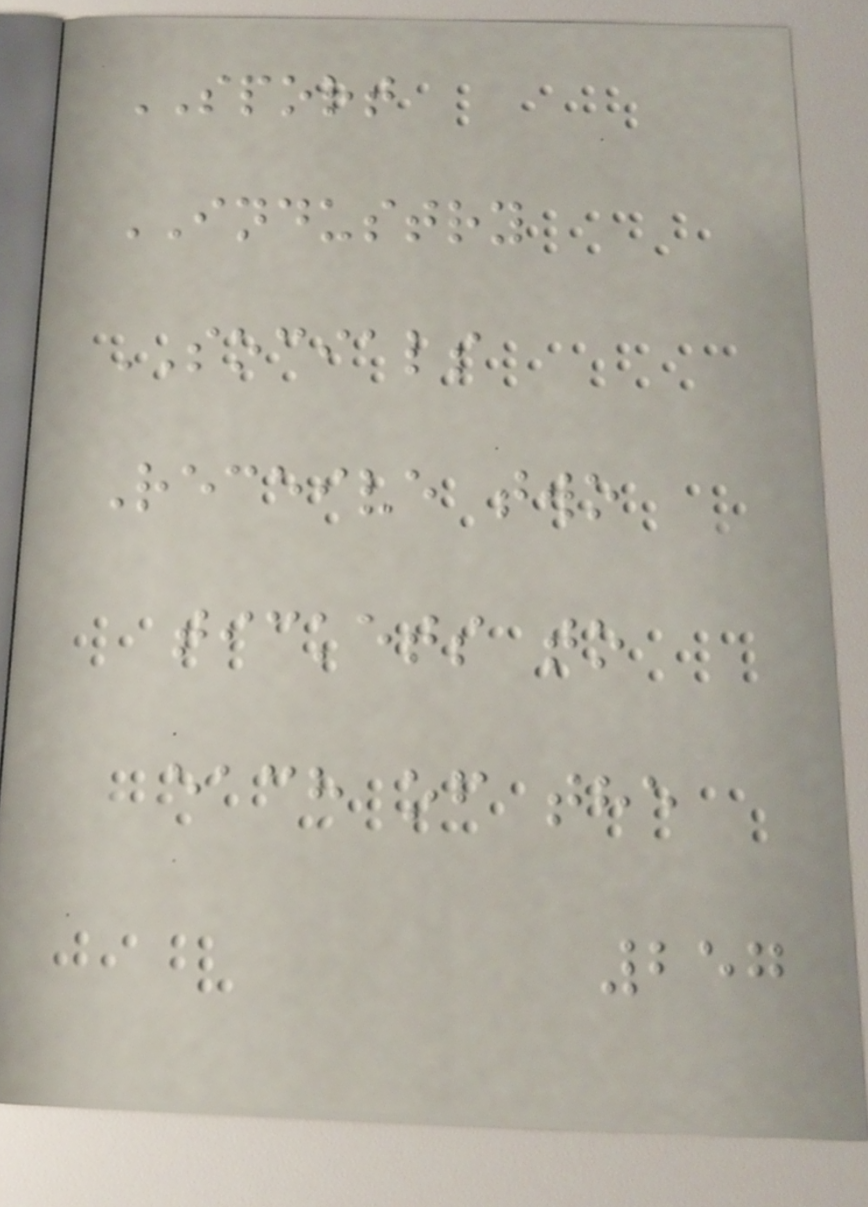SPORT
INDUSTRY
SOCIALS
Receive two
tickets to
each of the
257
